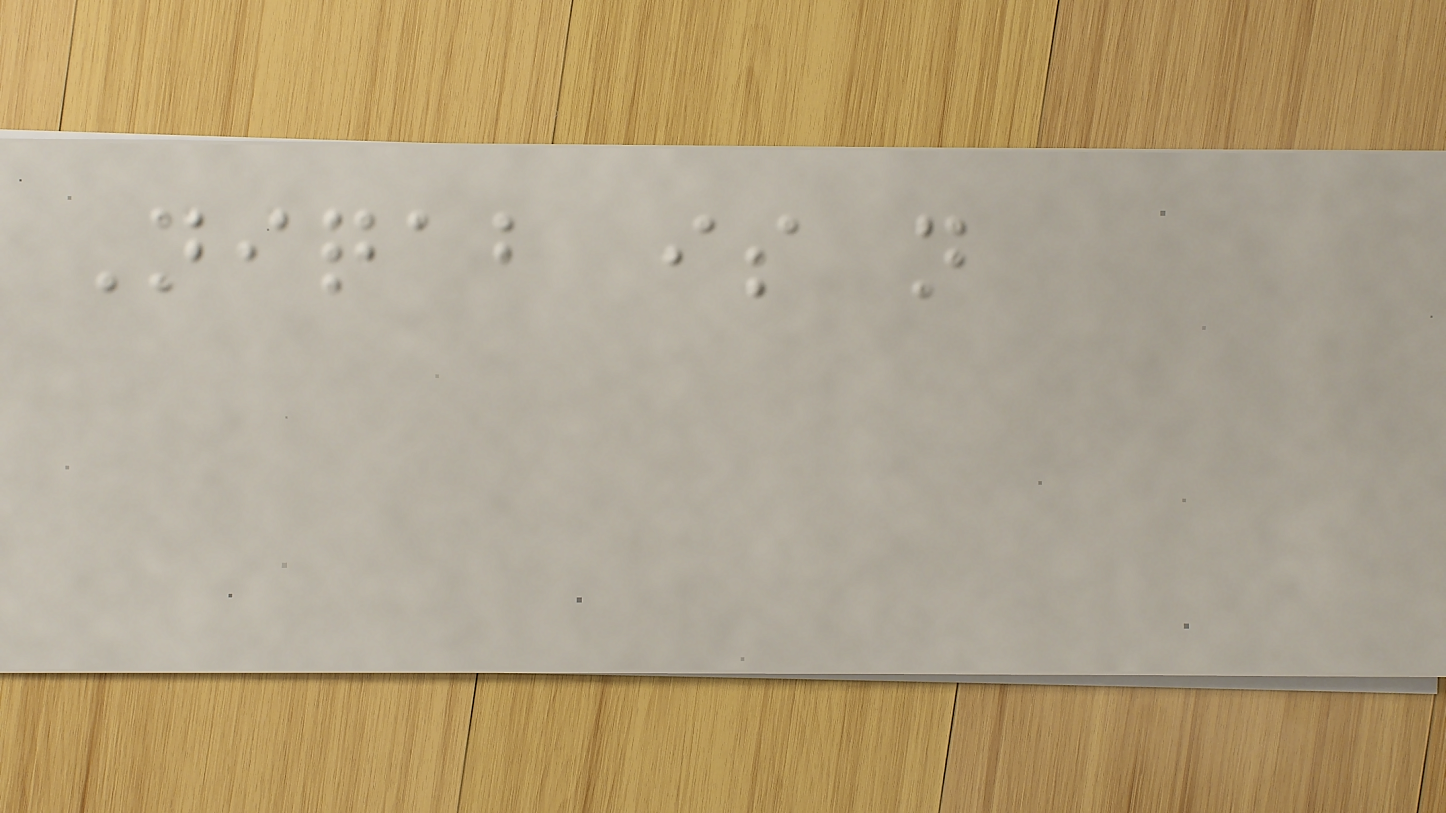Niqab is not
